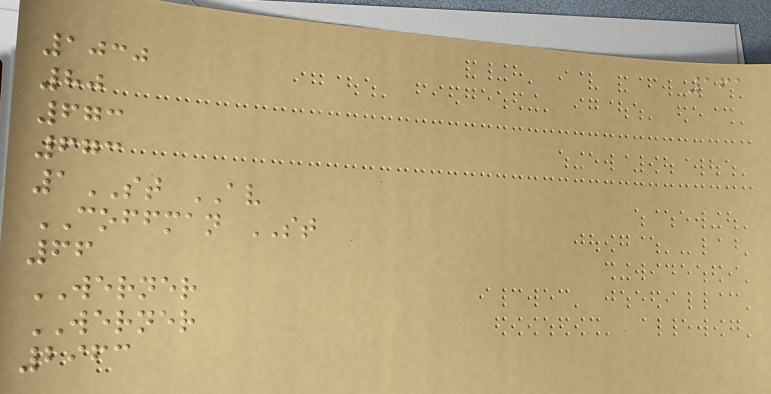161
1030
80
673
673
1ST AV
COFFMAN ST
66
WERNER
WERNER
2963
